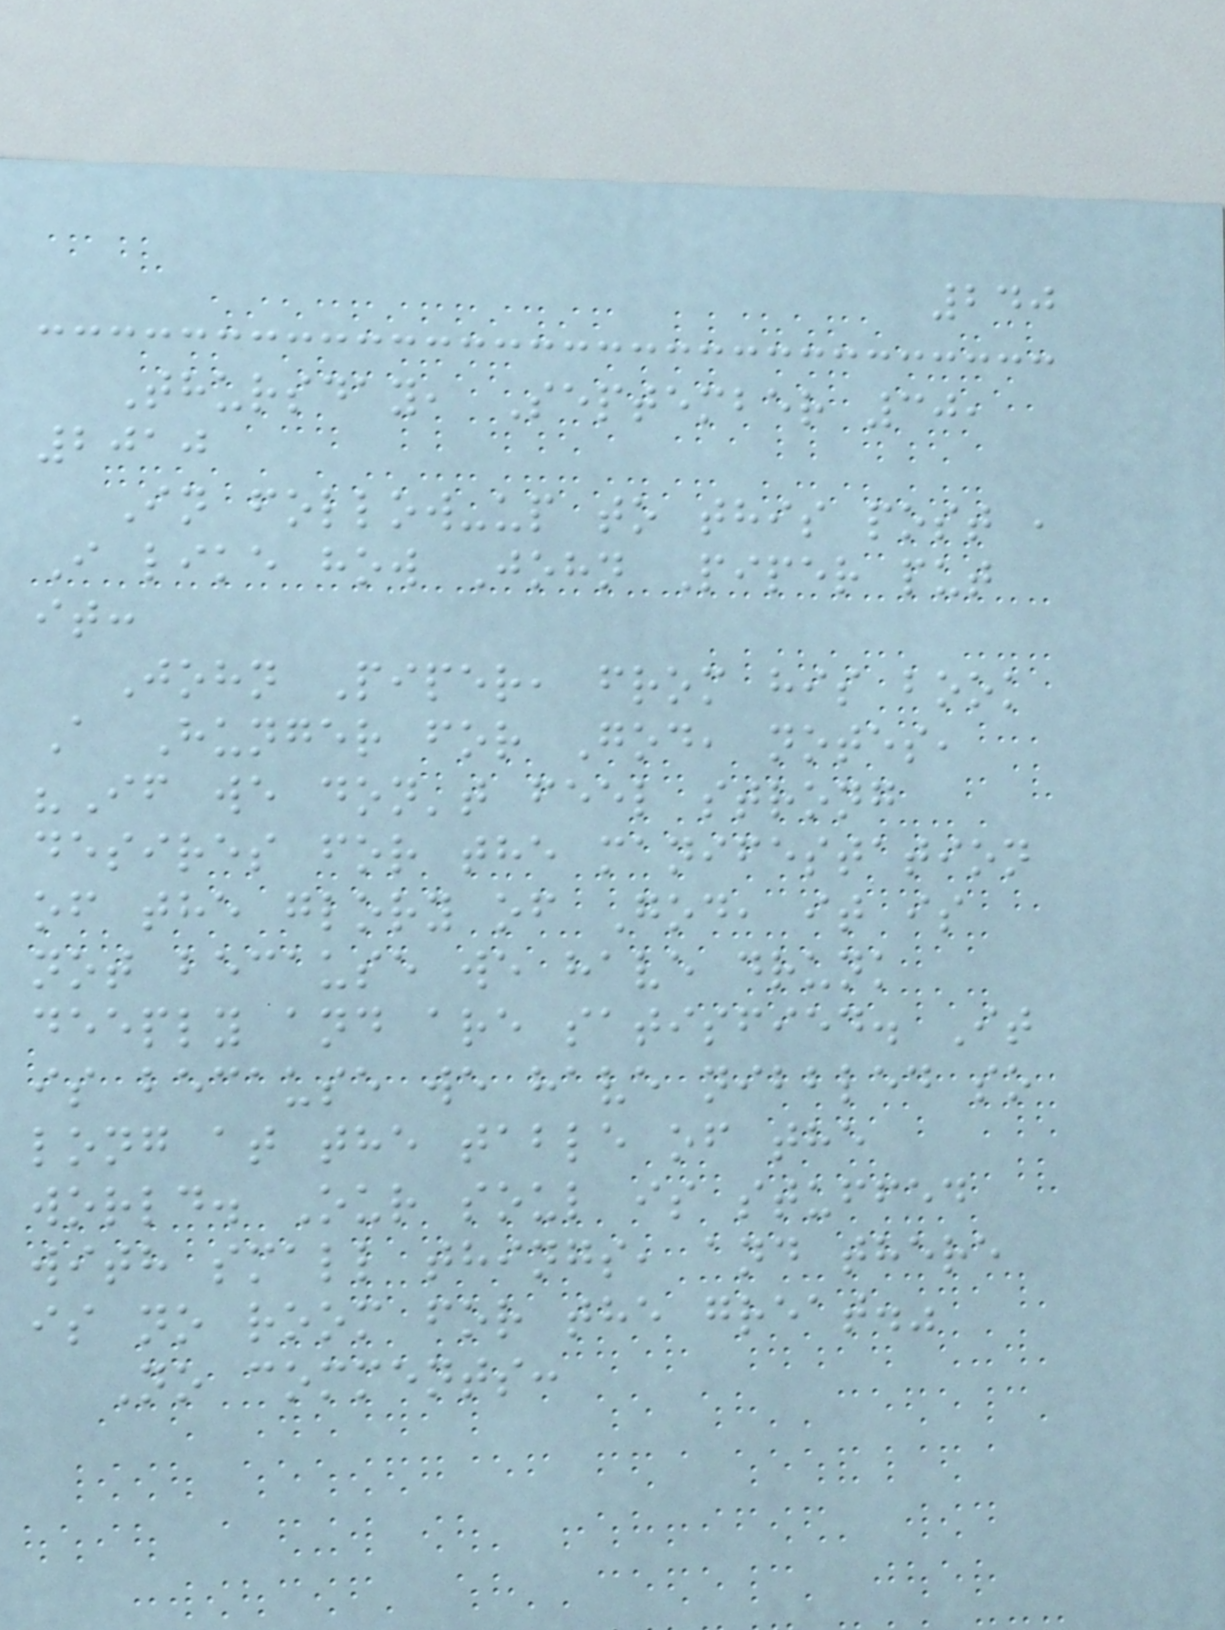240
Thursday, September 30,
2010
In follow-up to this post ,
I like how John Piper put
it:
John Piper, from his book
A Hunger for God, notes,
"If we don't feel strong
desires for the manifestation
of the glory of God, it is
not because we have drunk
deeply and are satisfied. It
is because we have nibbled so
long at the table of the
world. Our soul is stuffed
with small things, and there
is no room for the great."
No comments:
